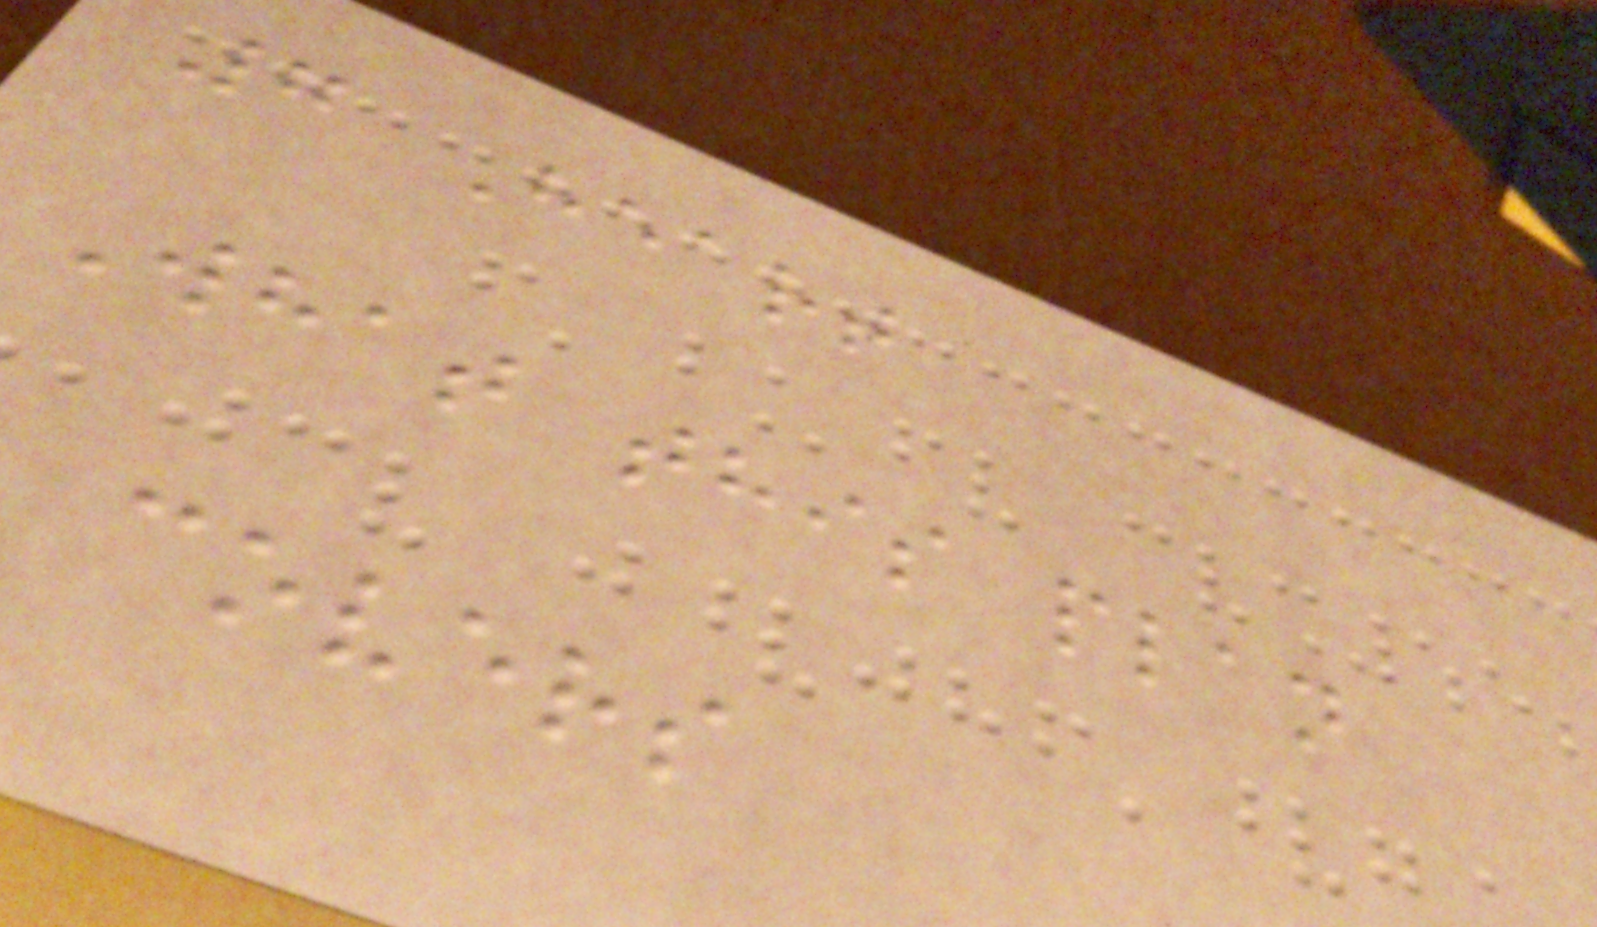7 Heart
What this plan
covers
